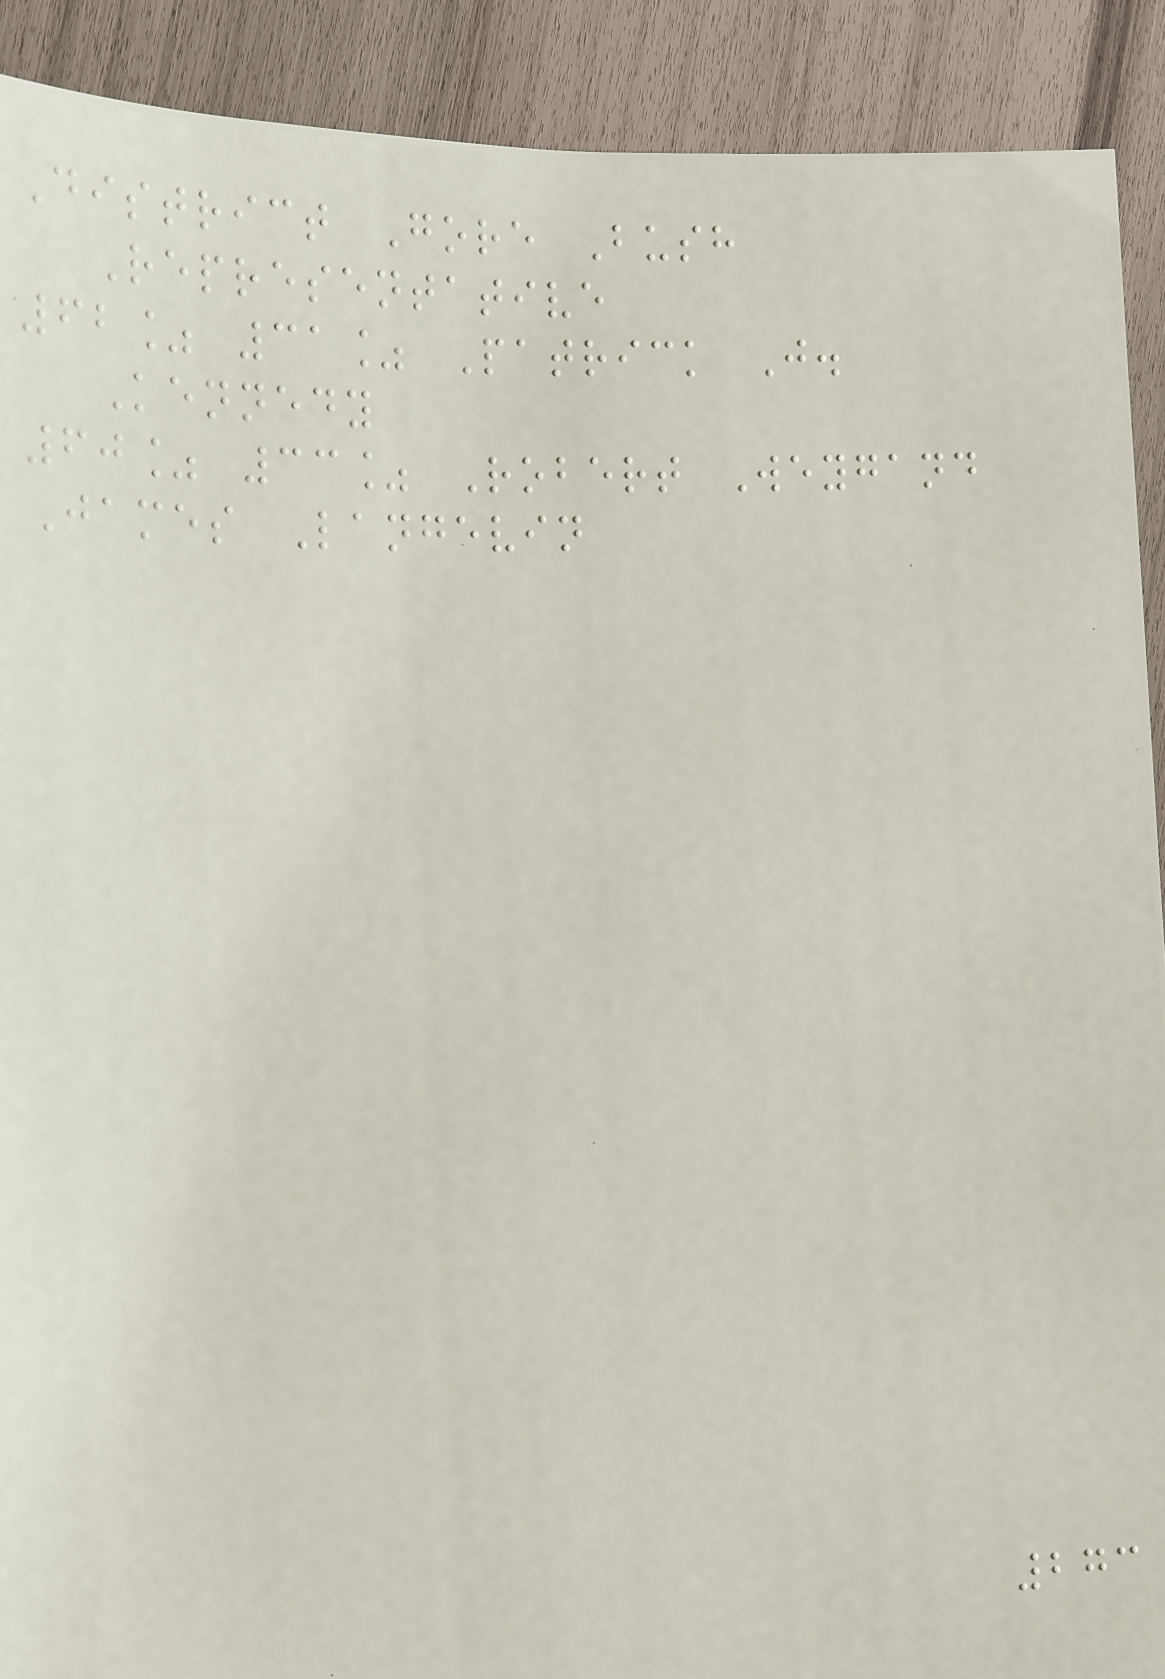District Gore Bush
Representative
62% 31% Patrick J.
Kennedy
60% 33% Robert Weygand
James Langevin
273
